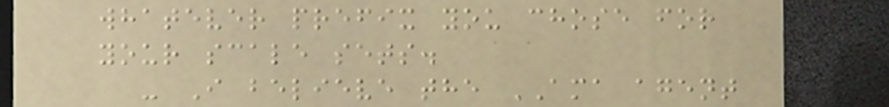whatever prefix you chose for
your scale sets.
- I believe the AMA agent
